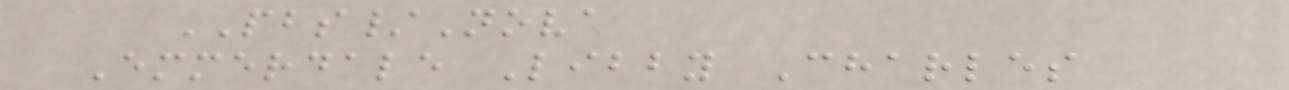PBS/Nova
Emmerdale Libby Charles
